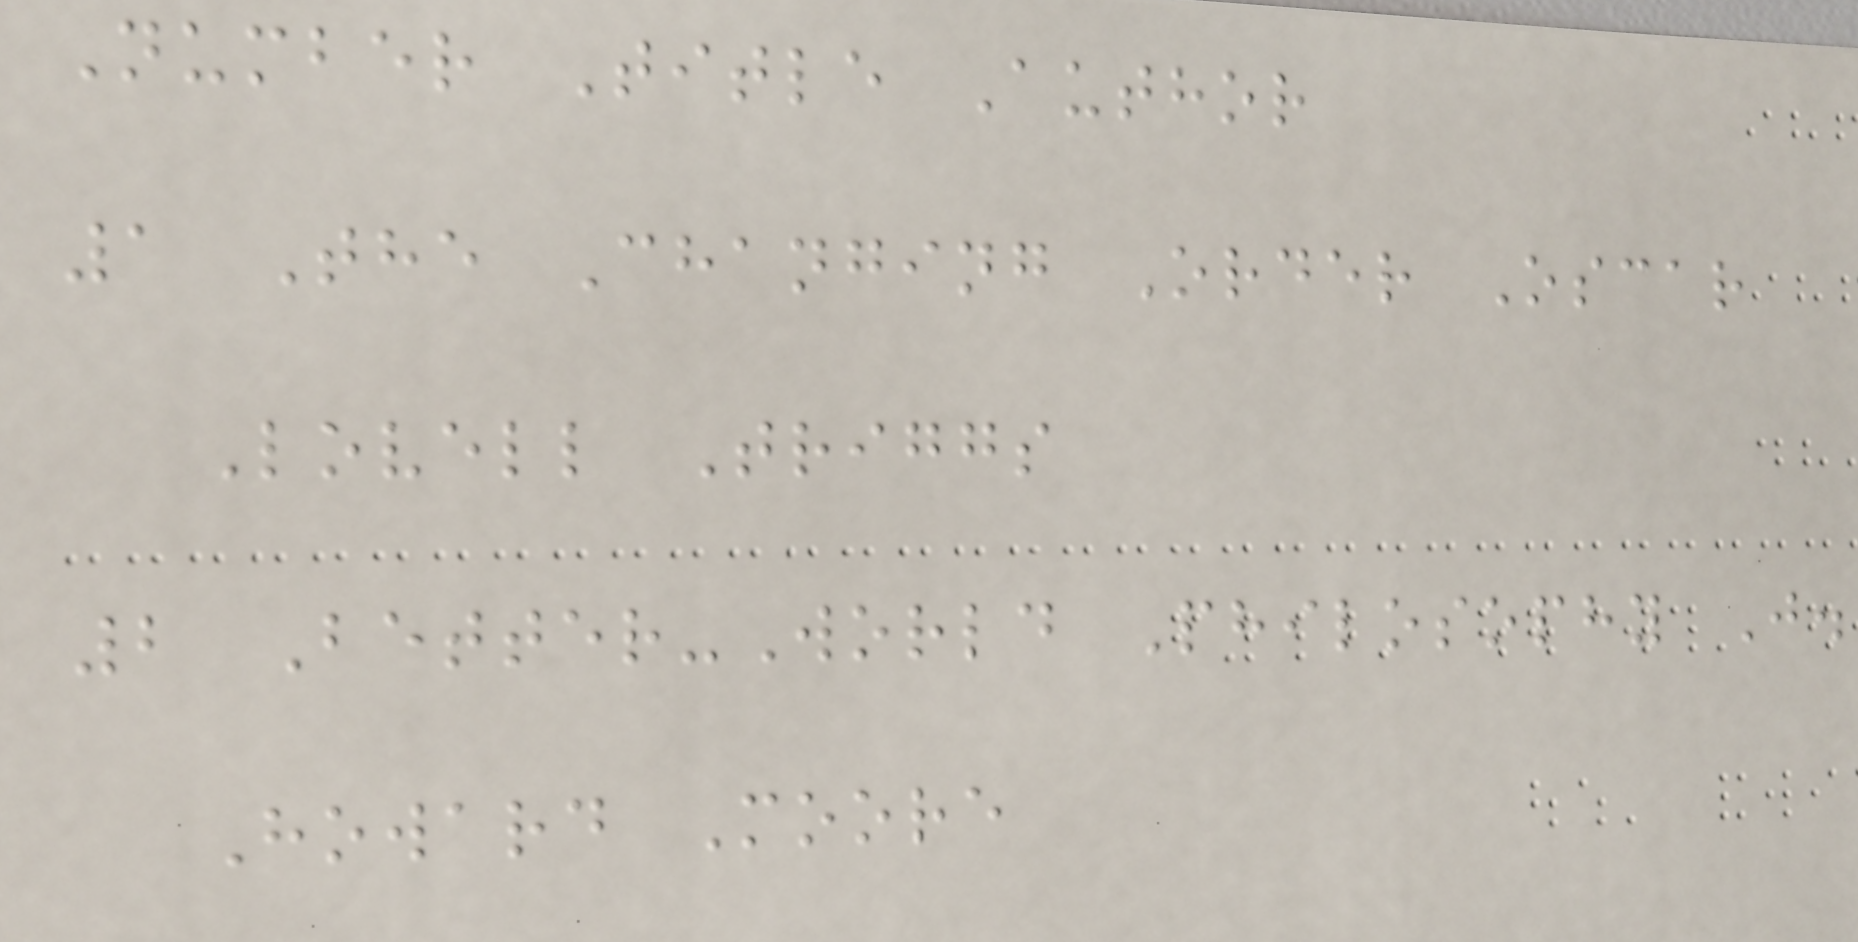Number Title Author
1 The Changing Order Oscar
Lovell Triggs
2 Better-World Philosophy J.
Howard Moore
